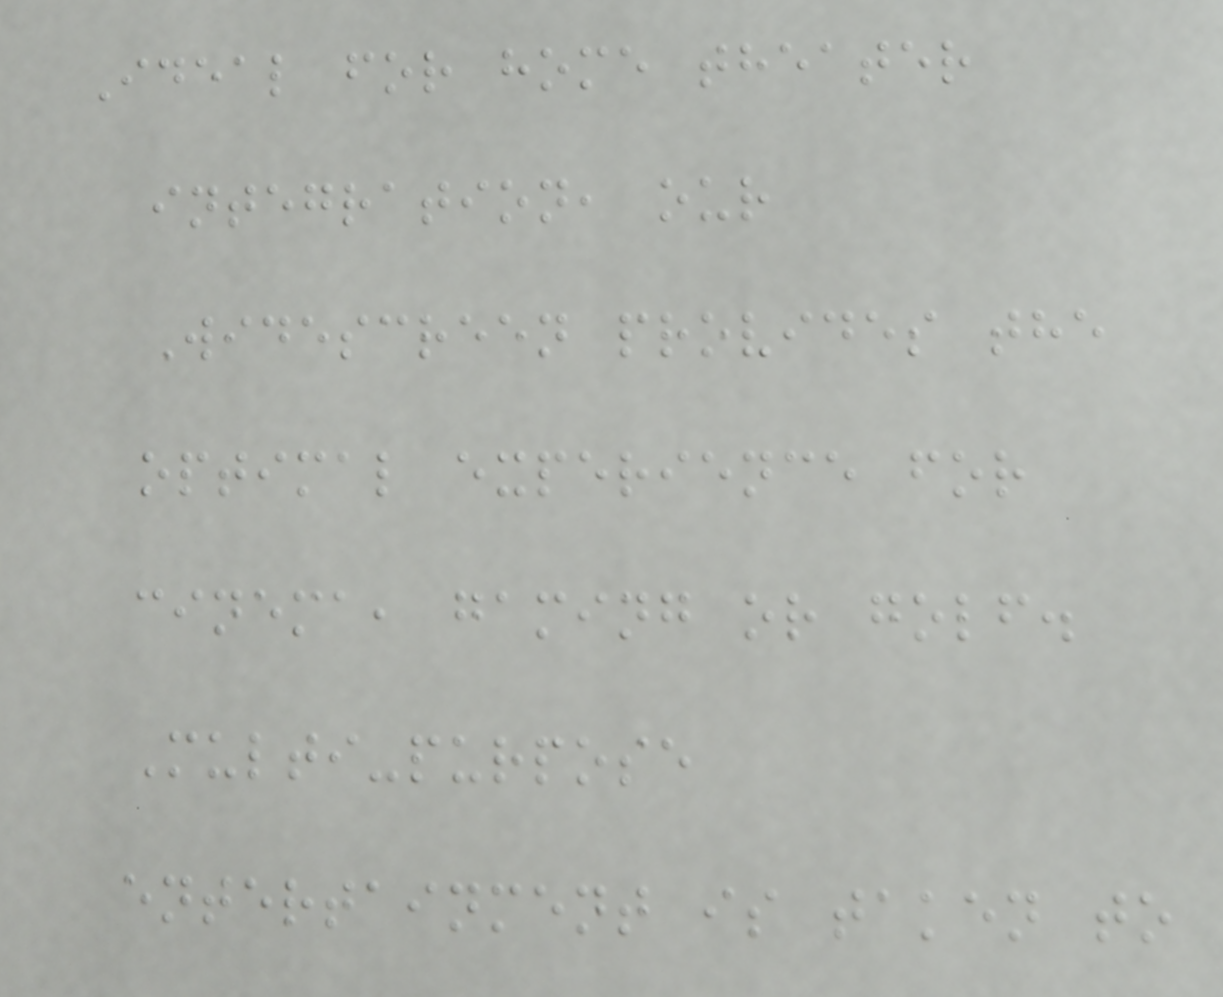Ideal for home theater
integration, our
Widescreen provides the
optimal experience for
cinema, gaming or golf.
Multi-purpose
entertainment is taken to
